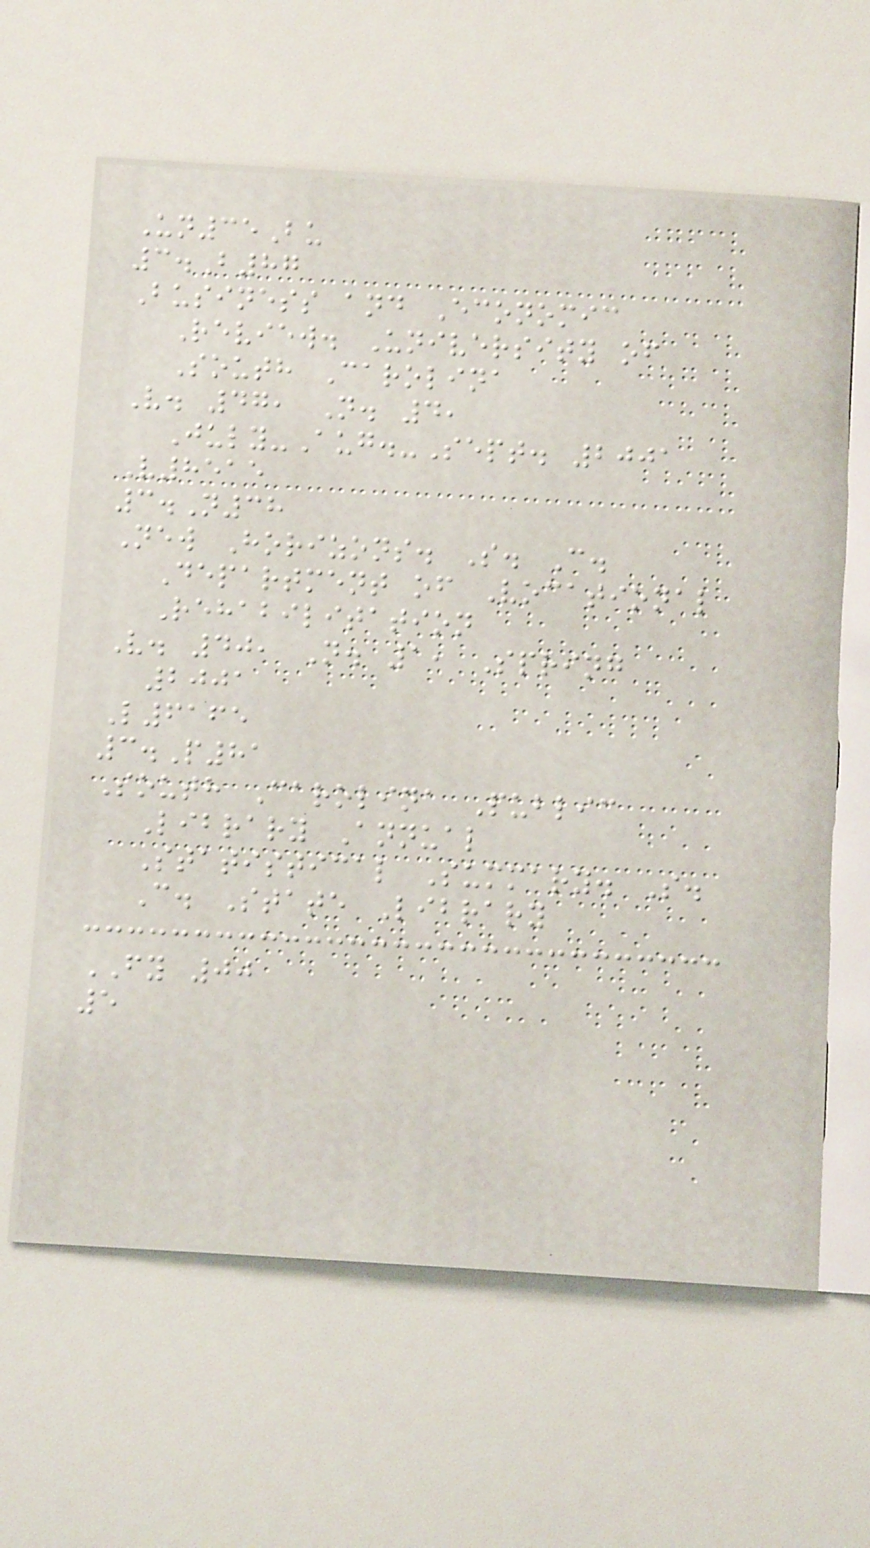Un35Bu
3.B87
Business and Economic
Review. University of
South Carolina
V. 47, N. 4,
July-Aug.-Sept. 2001
V8515
3.N38
New Horizons. S. C.
Department of Vocational
Rehabilitation
V. 40, N. 1, Spring
2001
L6165
3.P81
South Carolina Public
Library Annual
Statistical Summary. S.
C. State Library
FY 00
5
